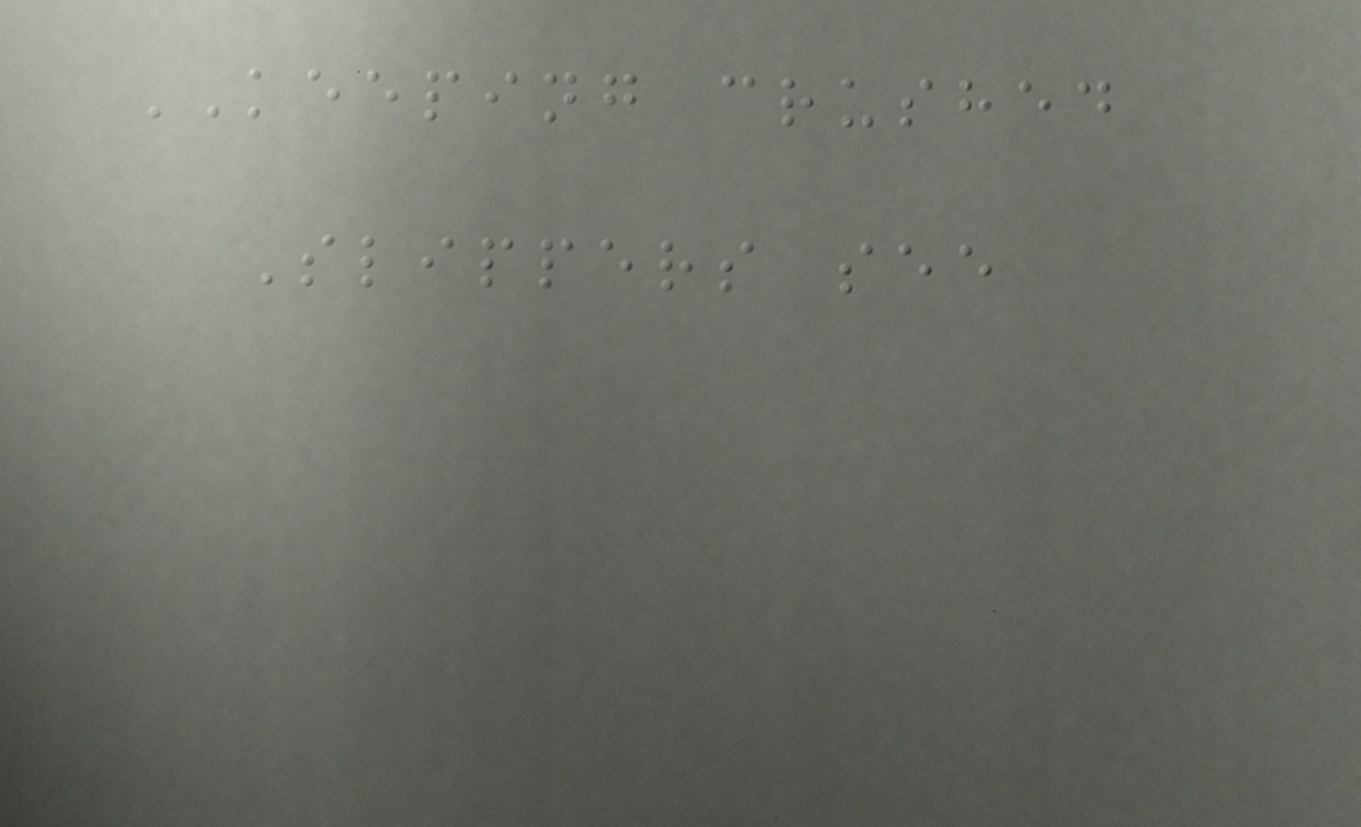KEEPING crushed
Slippers see
